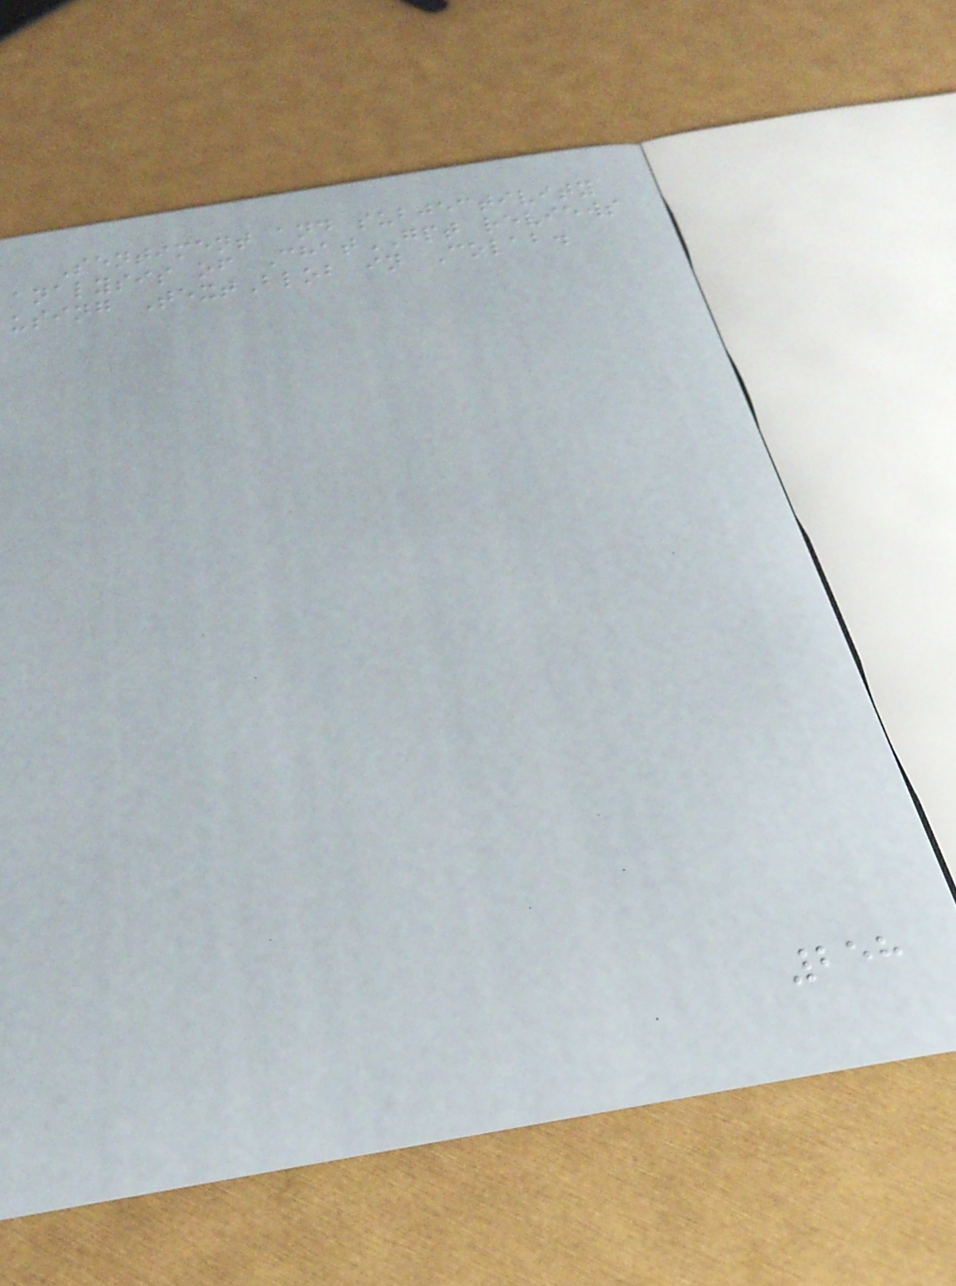Sentiment and subjectivity
analysis of ChatGPT reviews
using TextBlob in Colab.
258
